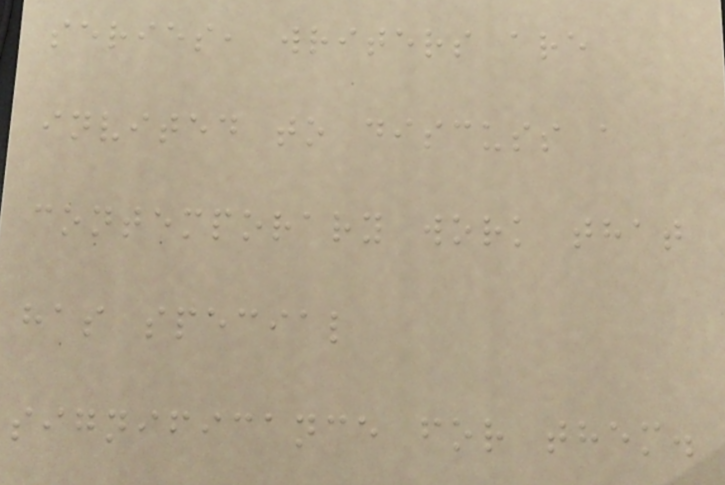series, writers are
invited to discuss a
contemporary work that
has special
significance for them.
